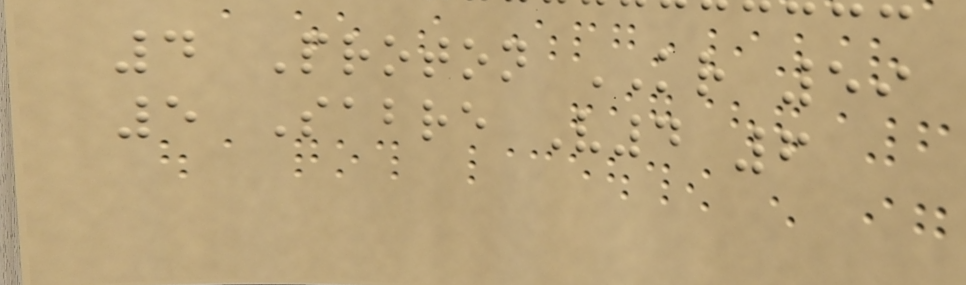4 Proton KR 59
5 Sabre V4 6
